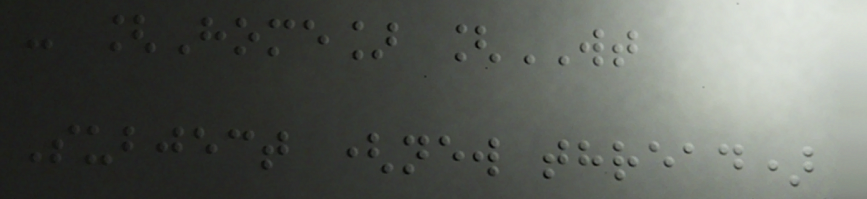- [Home] [WT
Subject (new thread)
